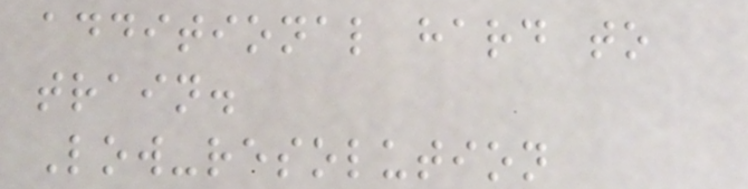additional hard to
train.
Low-resolution
